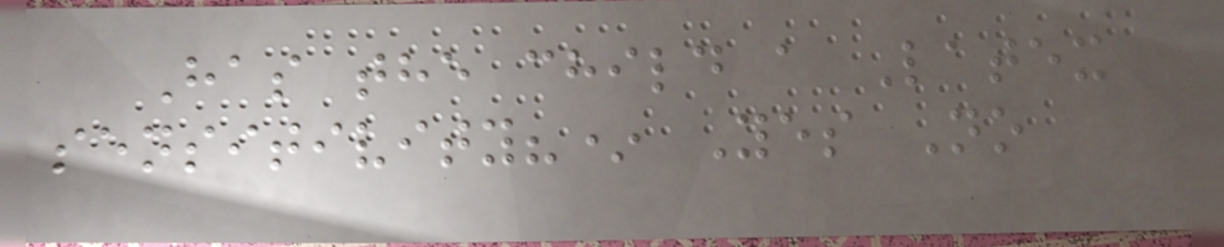Has the child a Latex
sensitivity?* Yes No
